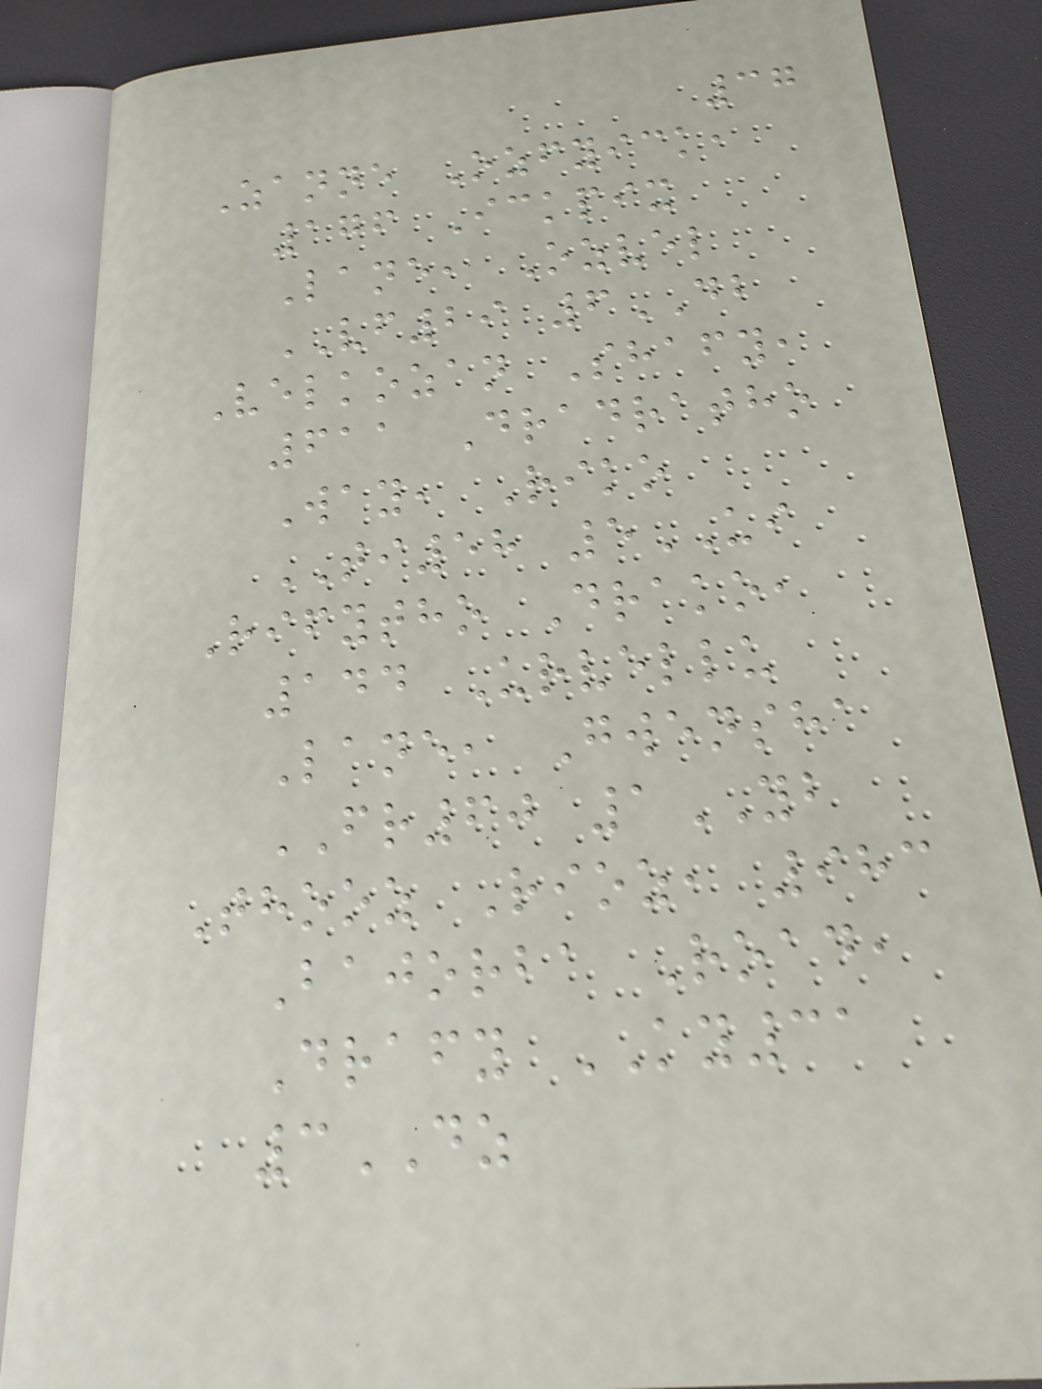37
Zanne Ozfyick,
176 Ickpix
Lane, Ozvel
VF29 6DB
Velkozan Shafy,
611 Dradratho
Way, Riko
TI58 5UI
Rifytho Drako,
144 Urvellu
Lane, Gwensha
FR60 1YB
Thooz Rioz, 983
Bajorba Road,
Drafy KY31
3DZ
